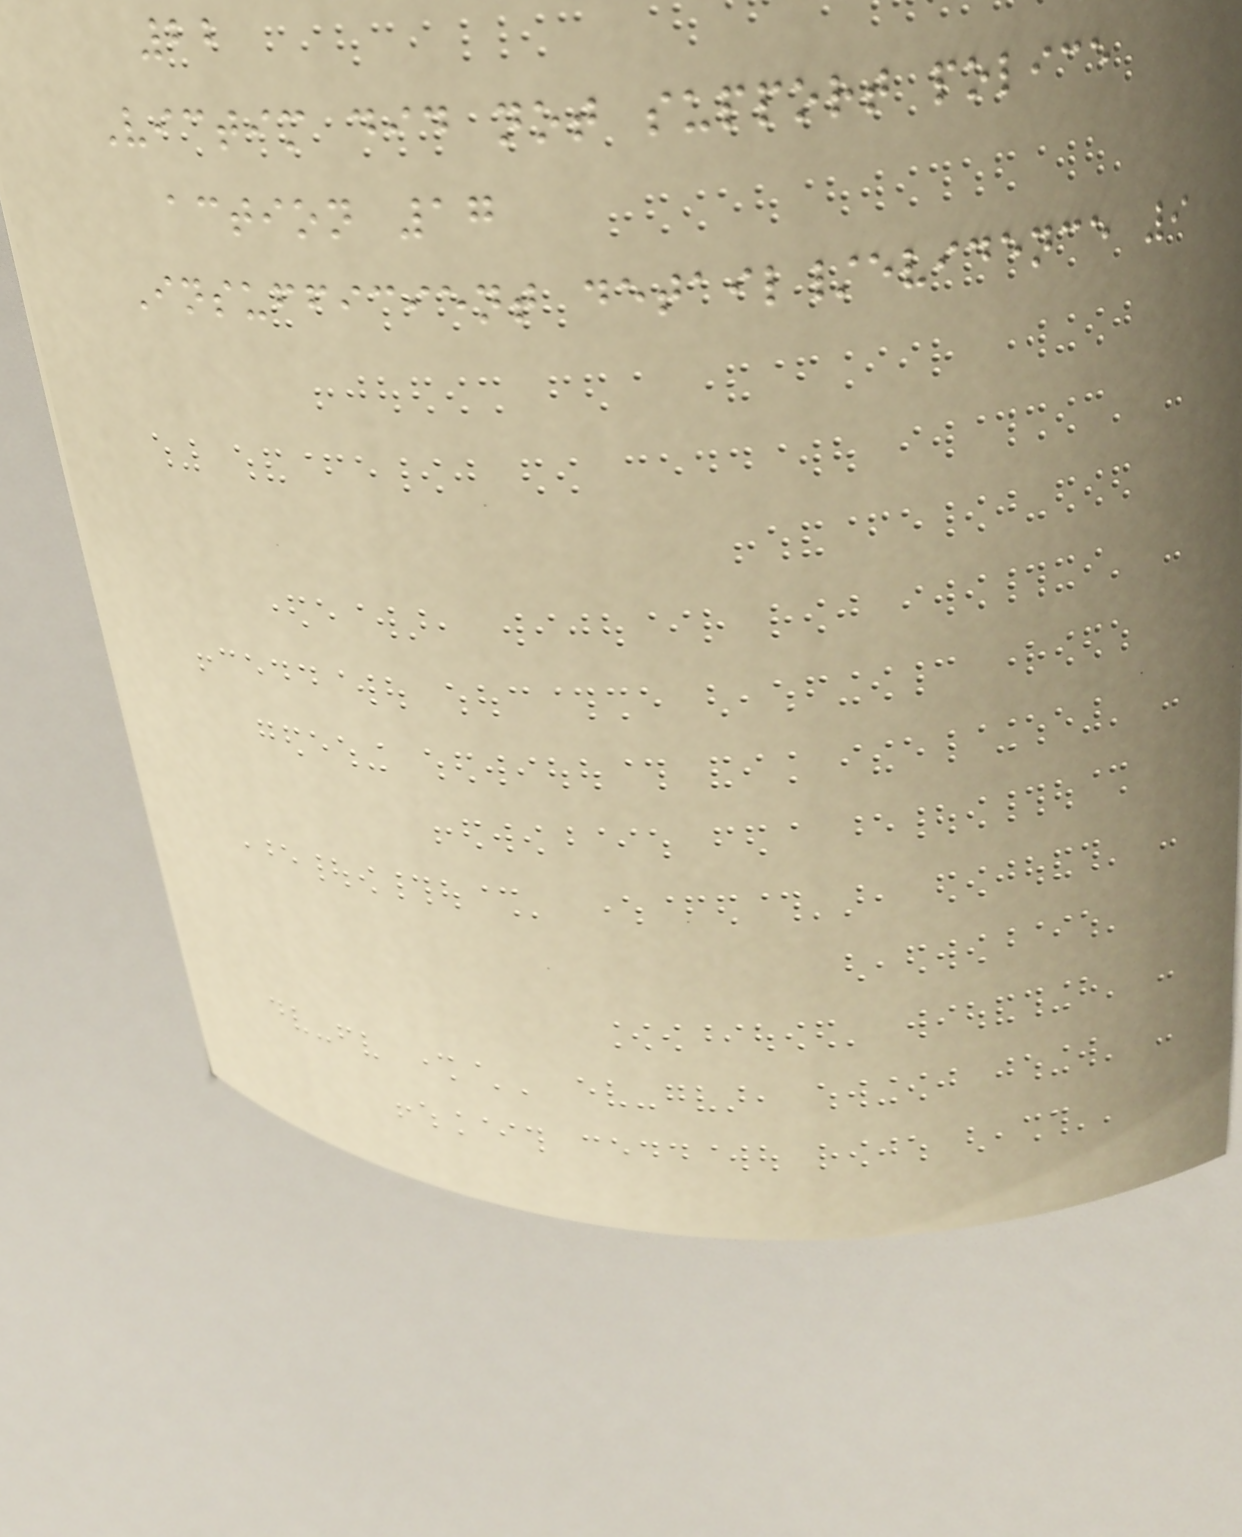22
Victim did not support police
action 17
Insufficient detail/evidence 9
